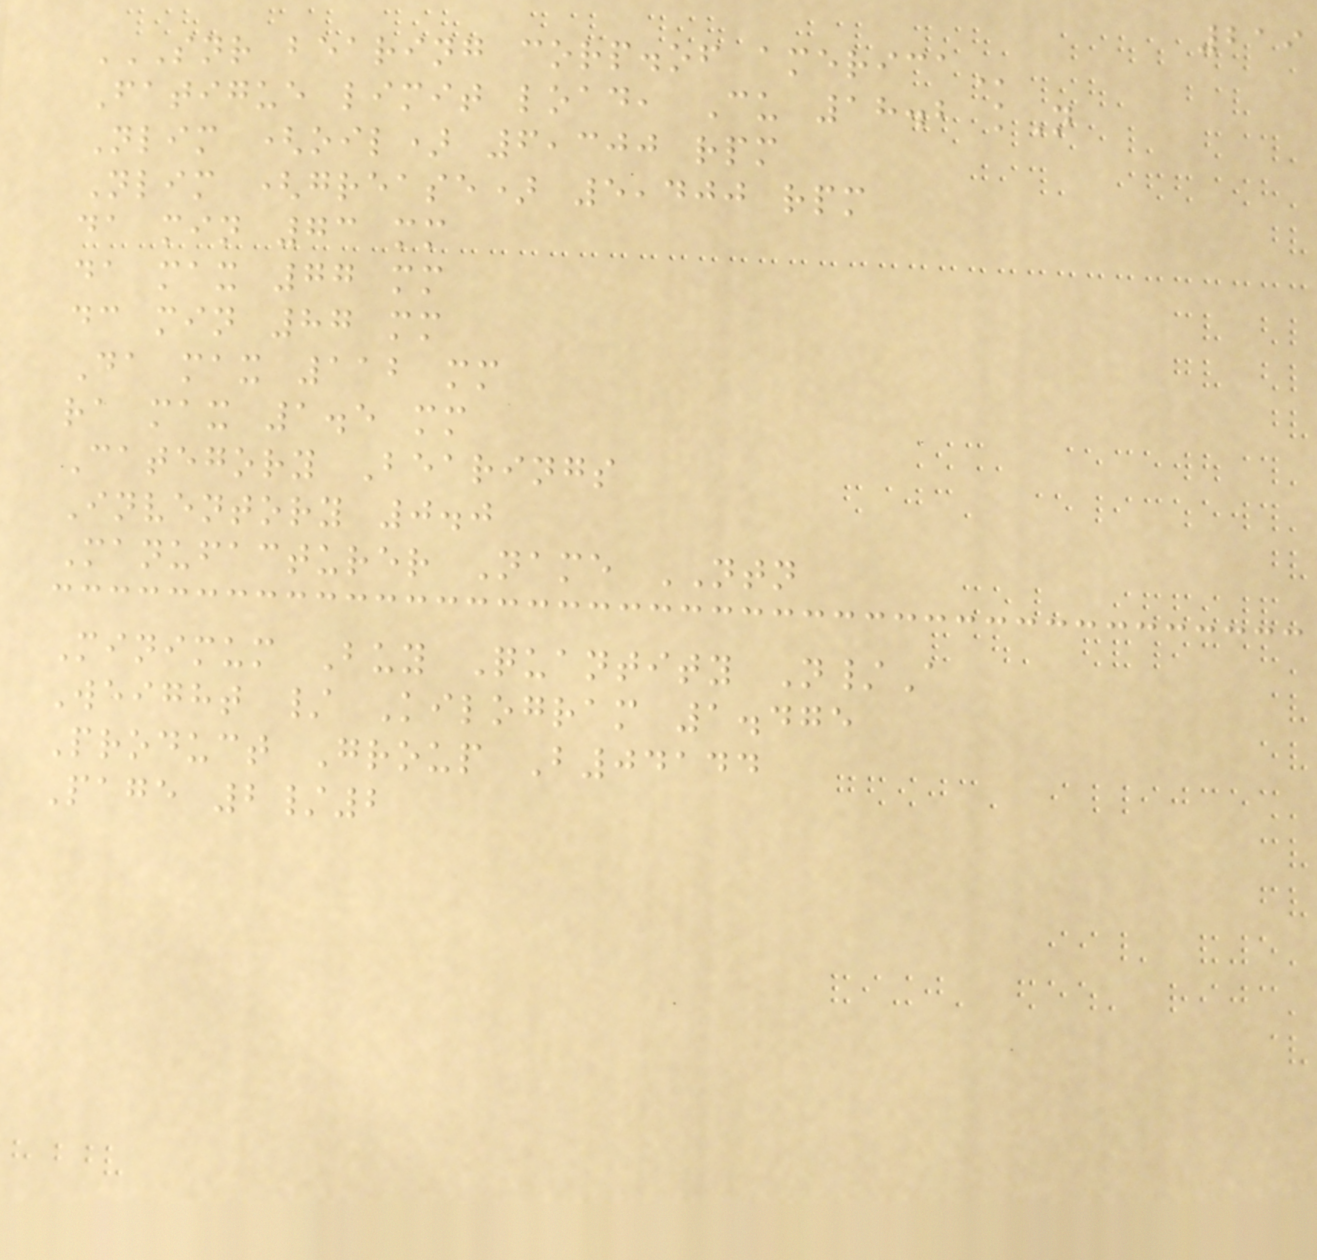219
SNR BEARING CORP.OF AMERICA
Fatigue limit load, Cu 18.2 kN
Nlim (oil) 6,300 rpm
Nlim (grease) 5,400 rpm
da min 73 mm
da max 77 mm
dc min 87 mm
Da max 112 mm
ra max 1.5 mm
Category Bearings
Inventory 0.0
Manufacturer Name NTN
Minimum Buy Quantity N/A
Weight / Kilogram 1.475
Product Group B04144
Page 2/2
